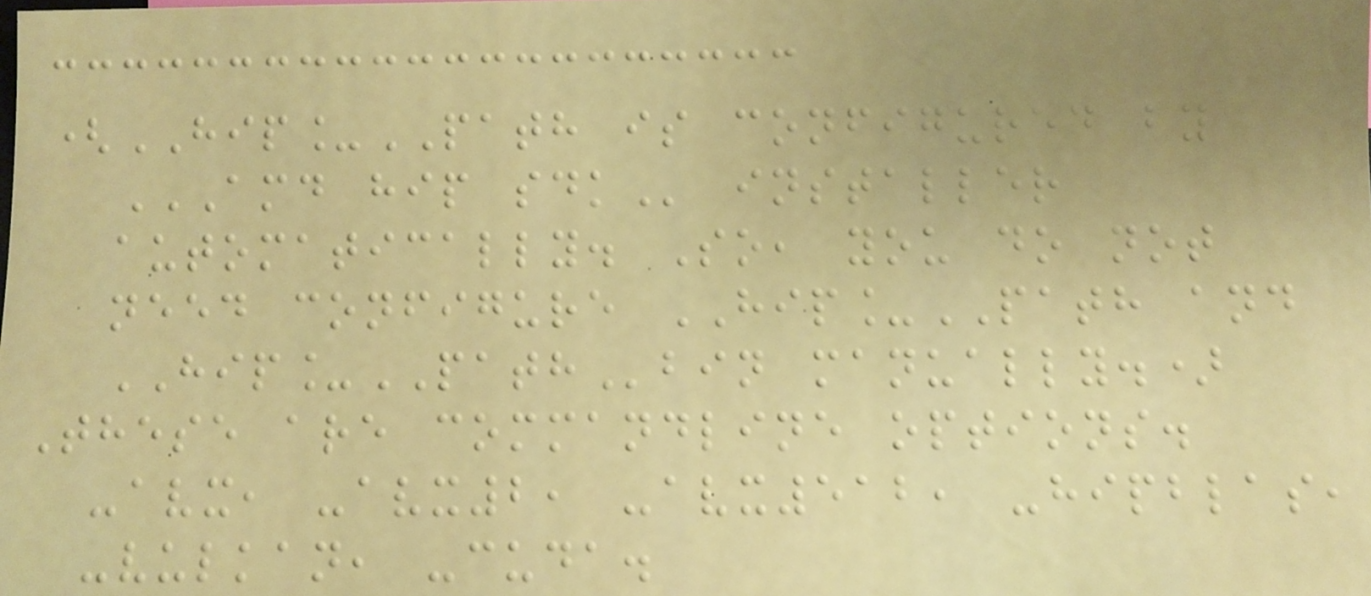(HIP_PATH is configured by
AMD HIP SDK installer
automatically. So, you do not
need configure HIP_PATH and
HIP_PATHbin manually.)
These are commandline options.
-avx, -avx2, -avx512, -hipblas,
-vulkan, -cuda.
